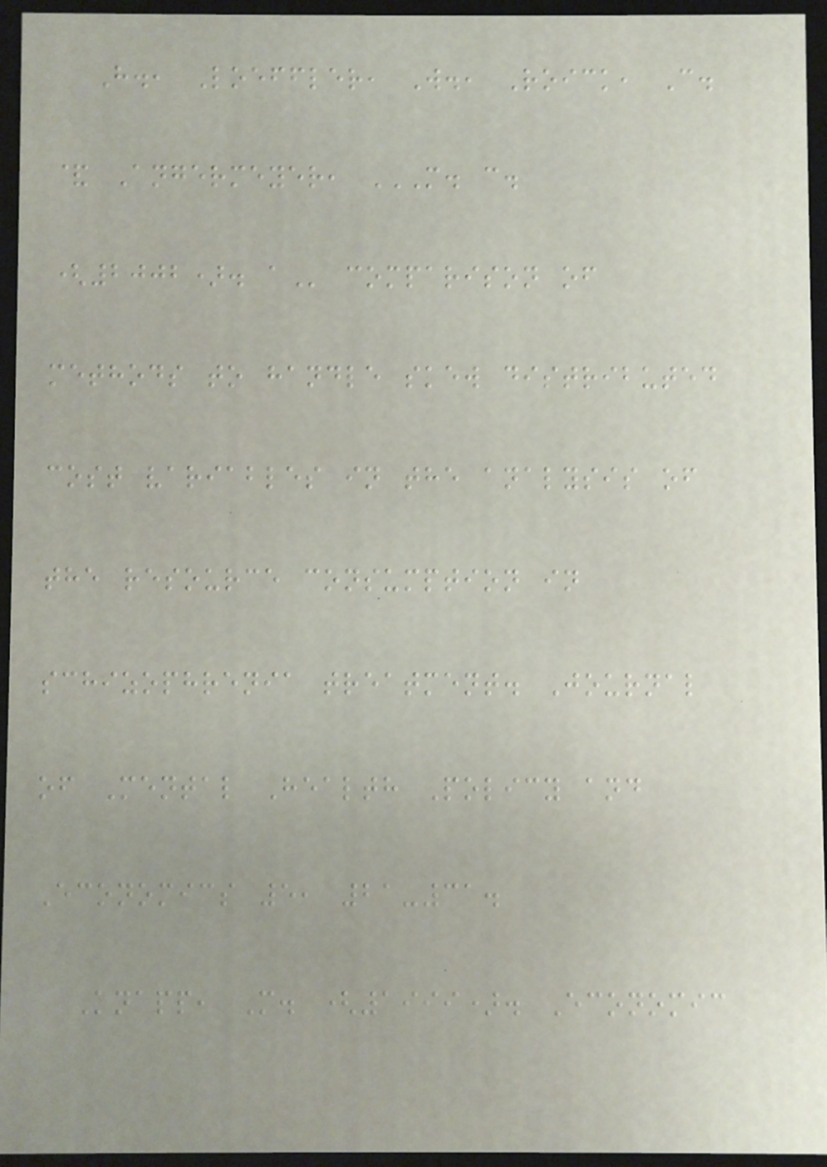H., Loeffler, W., Roick, C.
& Angermeyer, M. C.
(2002). A comparison of
methods to handle skew distributed
cost variables in the analysis of
the resource consumption in
schizophrenia treatment. Journal
of Mental Health Policy and
Economics 5, 21-31.
Knapp, M. (1999). Economic
